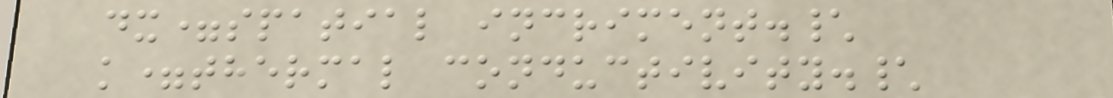dx=spatial incriment.\
k=thermal conductivity.\
